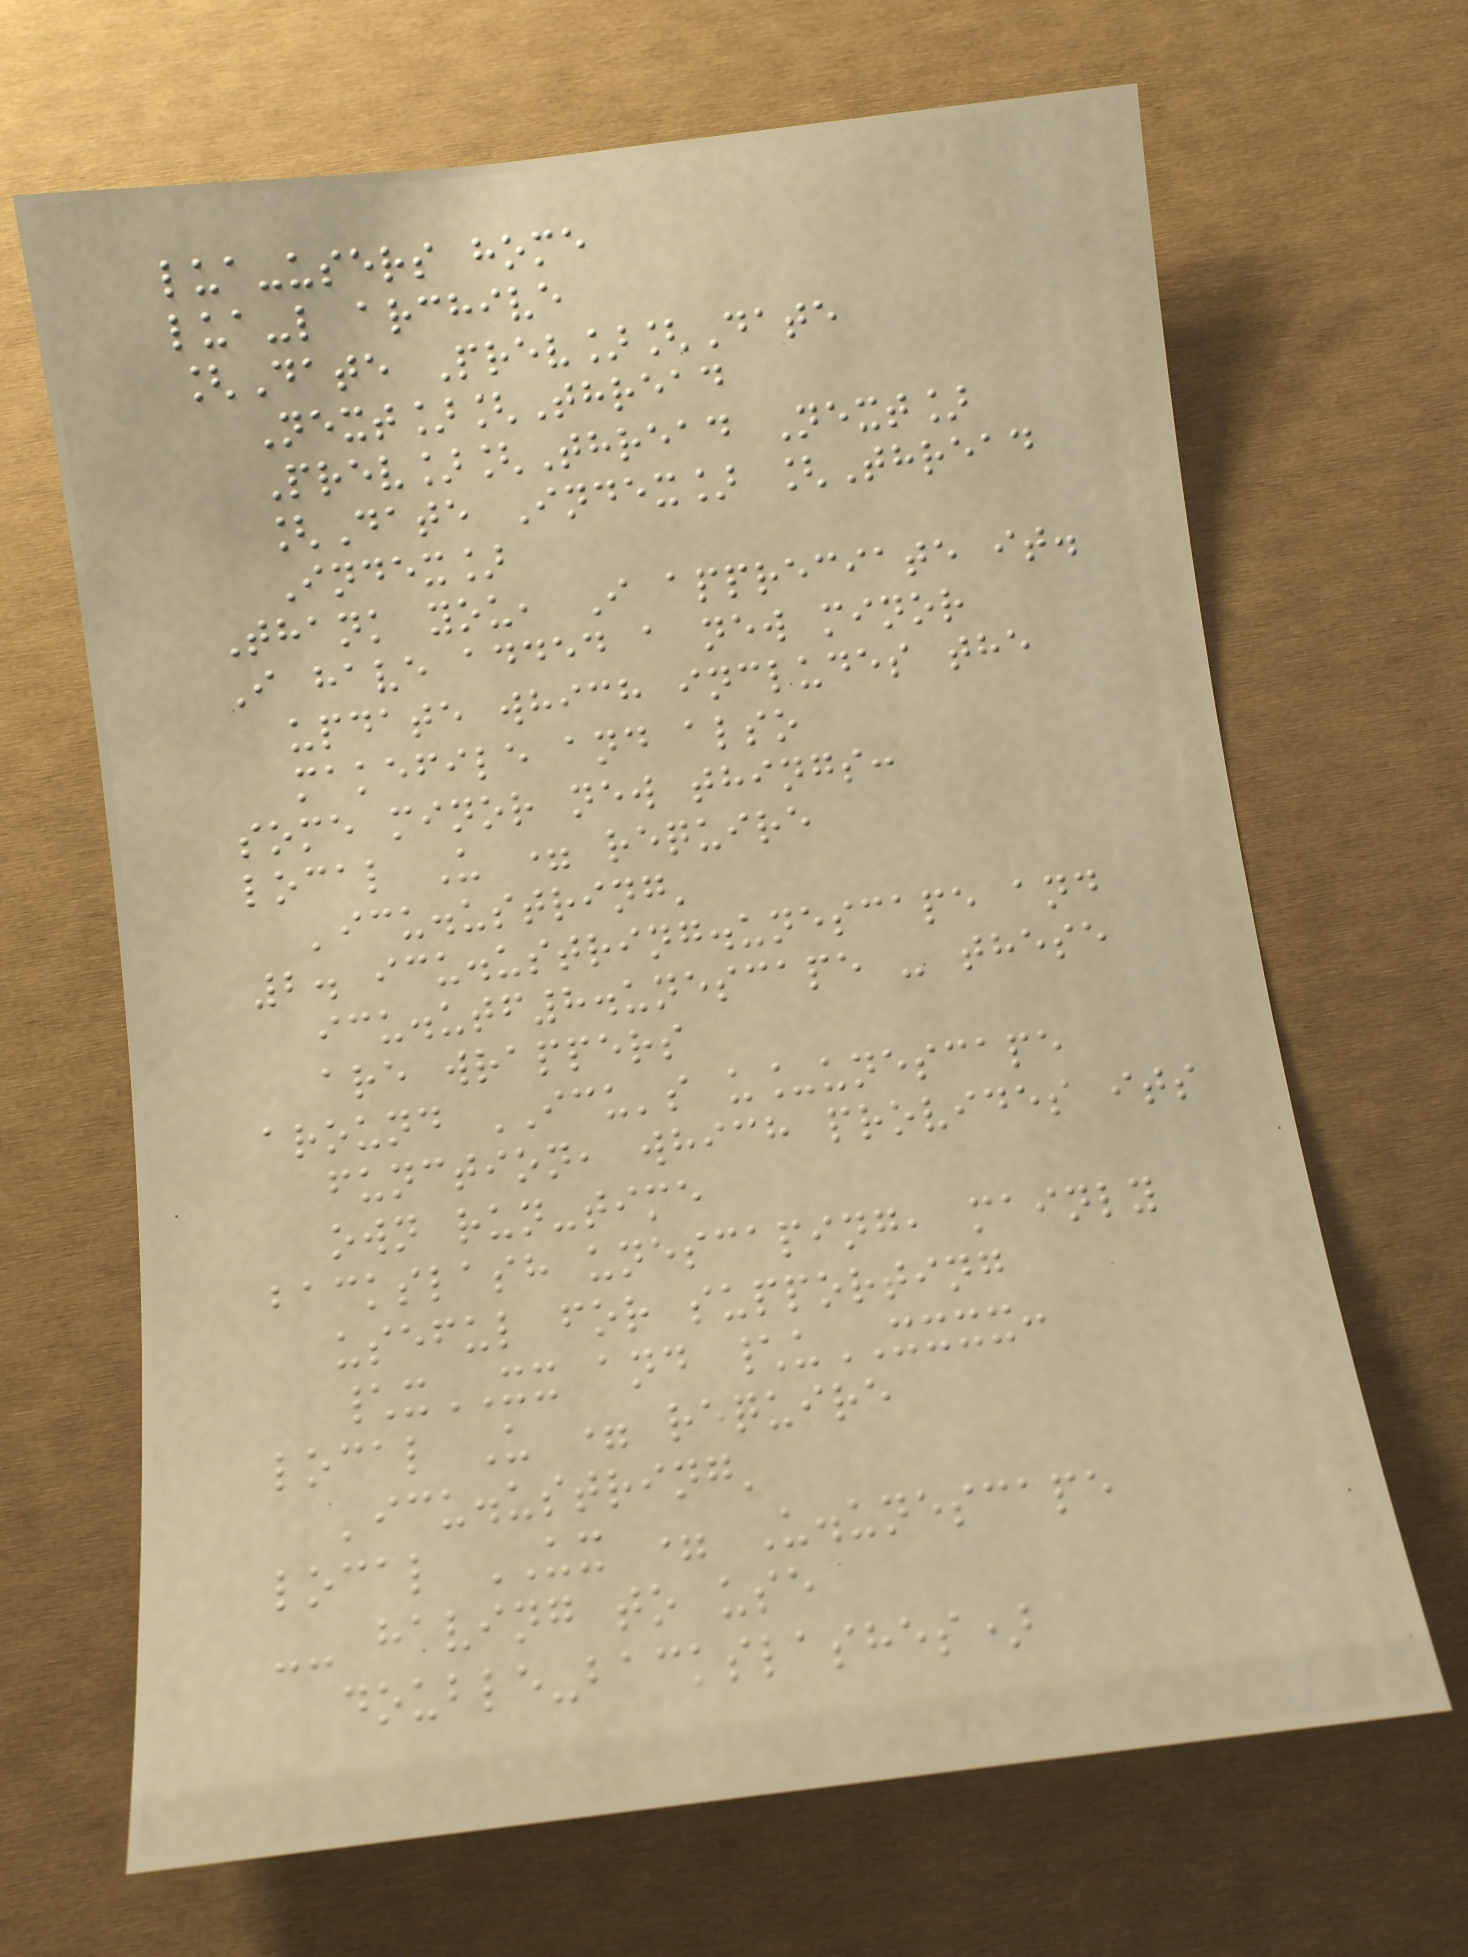lua-users home
lua-l archive
[Date Prev][Date
Next][Thread
Prev][Thread Next]
[Date Index] [Thread
Index]
Thank you, I appreciate it.
I have added a new minor
update which includes the
makefile and also
some minor new things:
local U = require
'icu.ustring'
2. icu.ustring.unescape and
icu.utf8.unescape - these
are wrappers
around ICU's u_unescape
function, which provides its
own run-time
backslash unescaping, mainly
useful for supporting
\xXX and \uXXXX:
local U = require
'icu.ustring'
local UX = U.unescape
-- having to use
double-backslashes)
